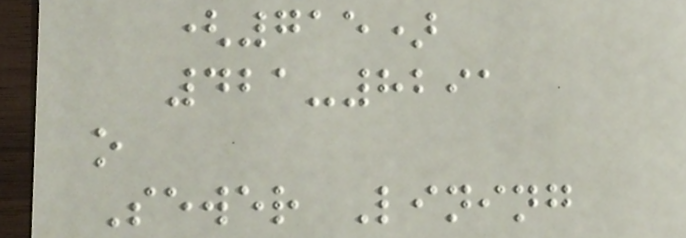(715)
421-8291
o
Sewer Lining
